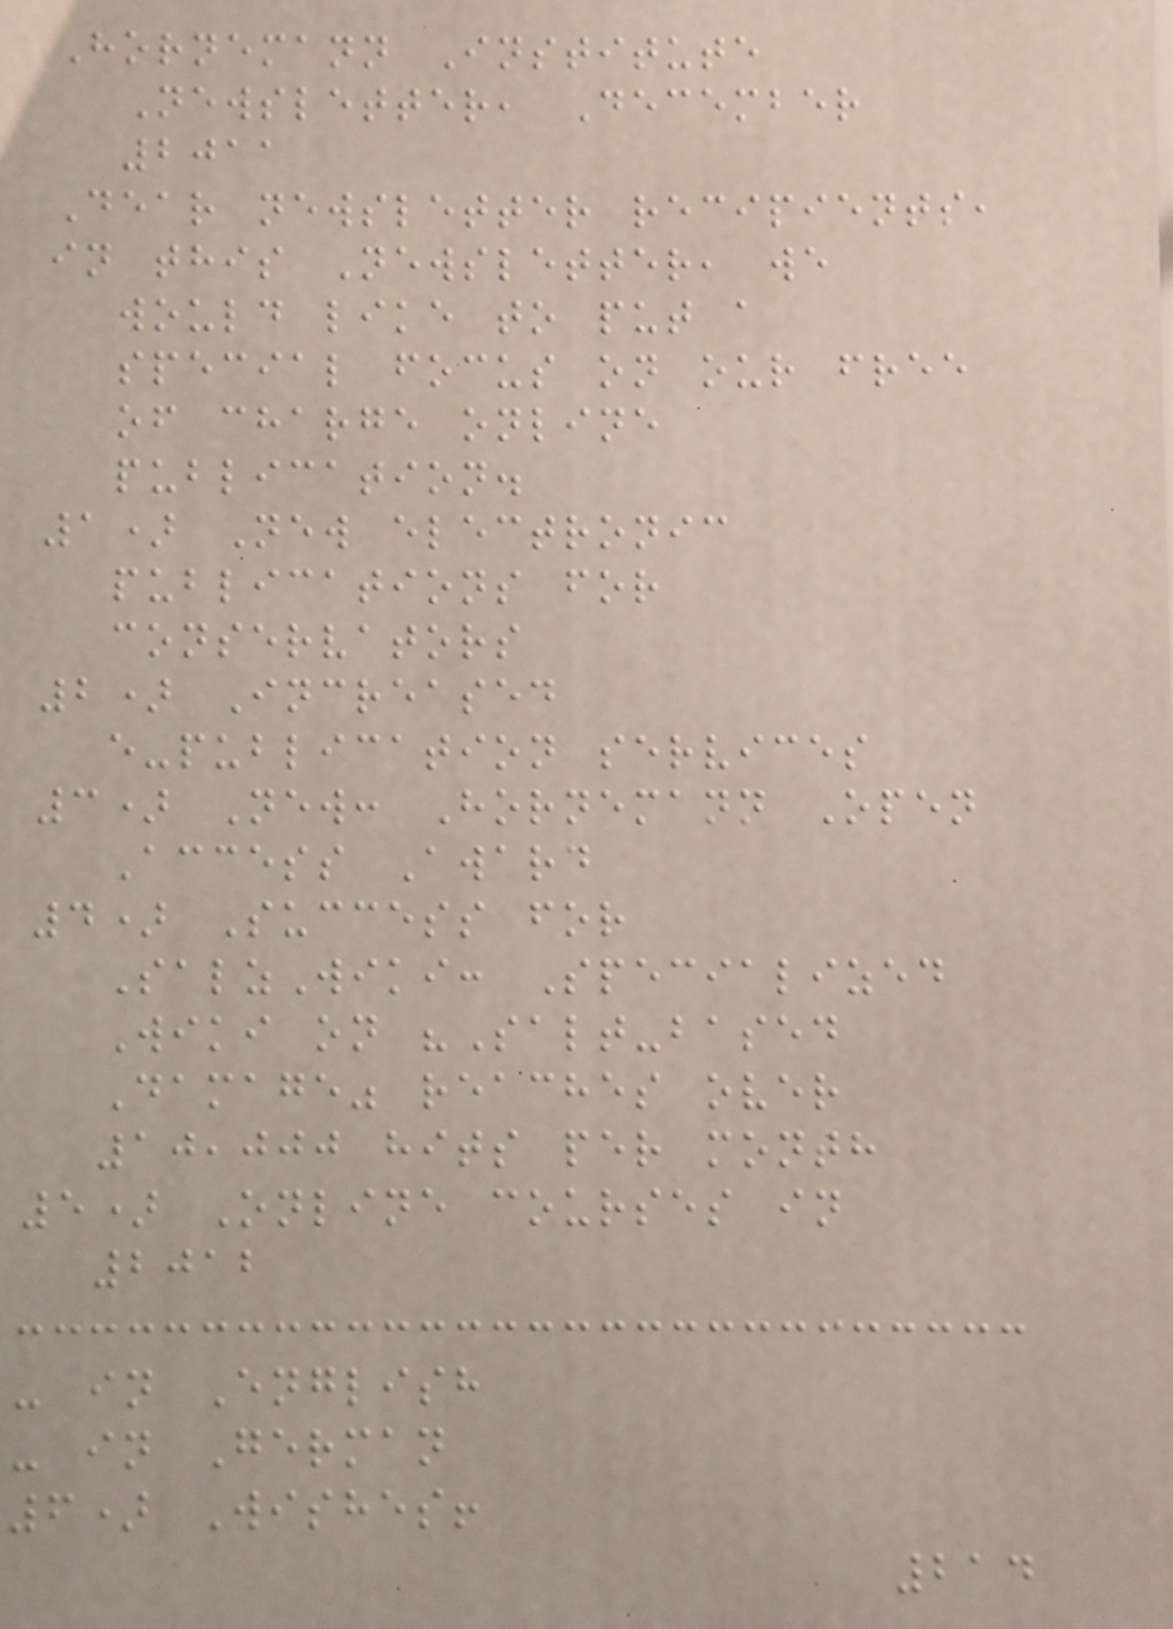Hornemann Institute
Newsletter, December
2011
Dear newsletter recipients,
in this Newsletter, we
would like to put a
special focus on our free
of charge online
publication.
1) New electronic
publications for
conservators
2) Increased
e-publication services
3) New: Hornemann Open
Access Award
4) Success for
SalzWiki: Specialized
Wiki on "Salt-based
Damage" reaches over
10,000 hits per month
5) Online courses in
2012
- in English
- in German
6) Wishes!
214
